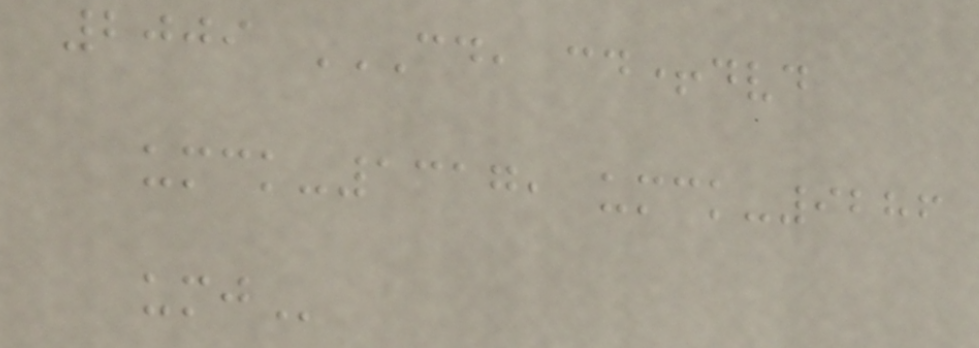2009 CD, CD+DVD
UMCK-1317, UMCK-9286
UMJ
